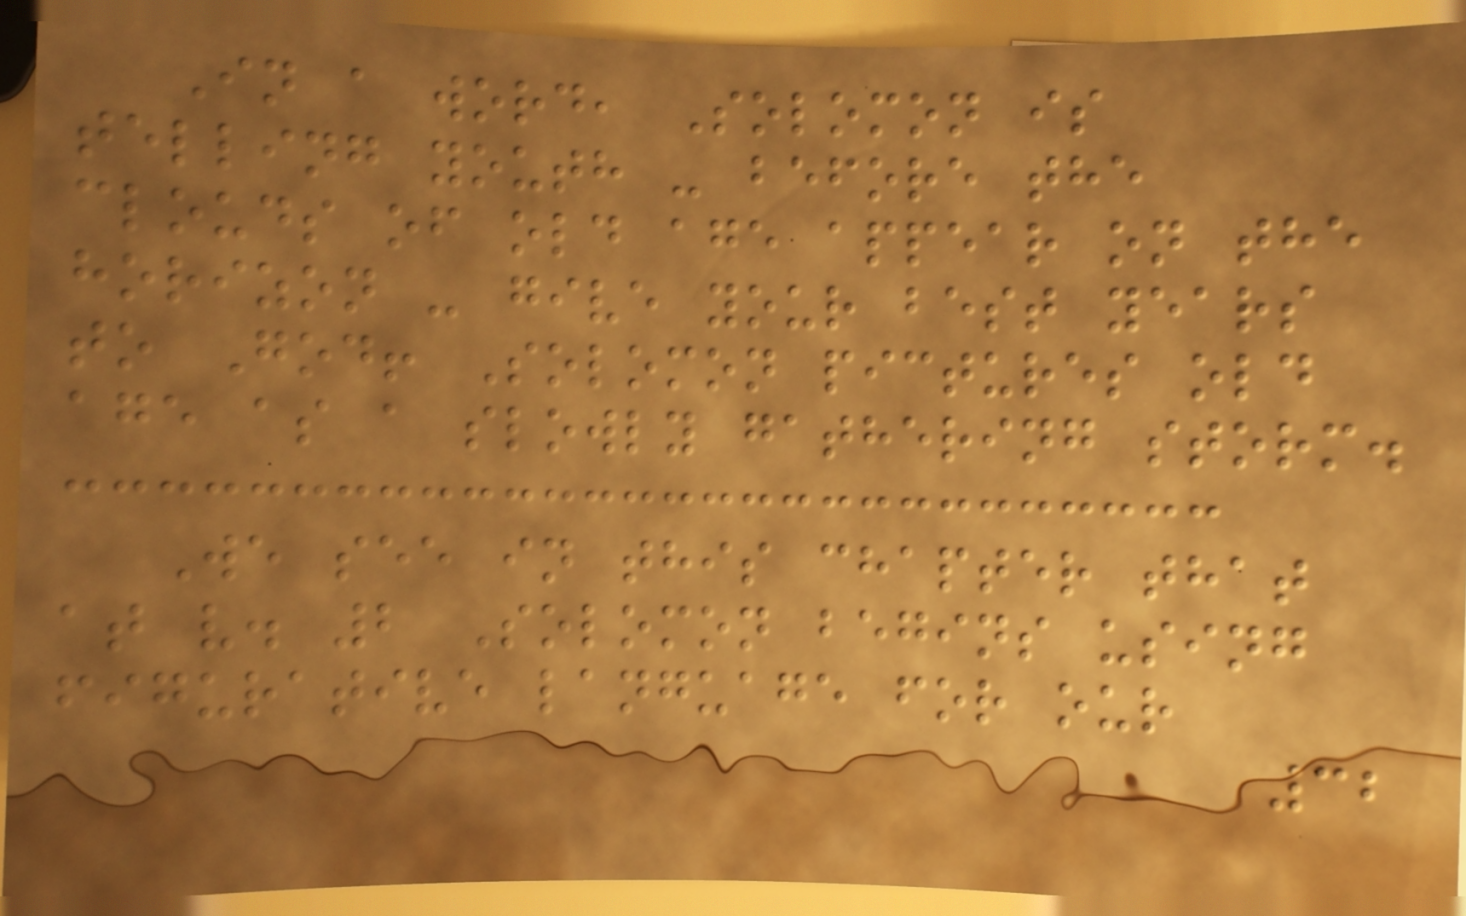In a word, Solomon is
telling youth - before the
clouds of old age appear on the
horizon - give your best years
to God! Solomon pictures old
age as a slowly gathering storm.
We see in this chapter that
at v. 2 Solomon begins using
figurative language for our
32
